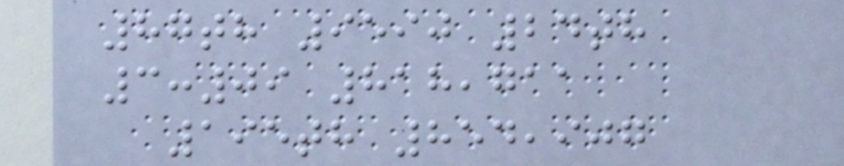87th 9590 24th
3:09 818,711
195th 854,907
